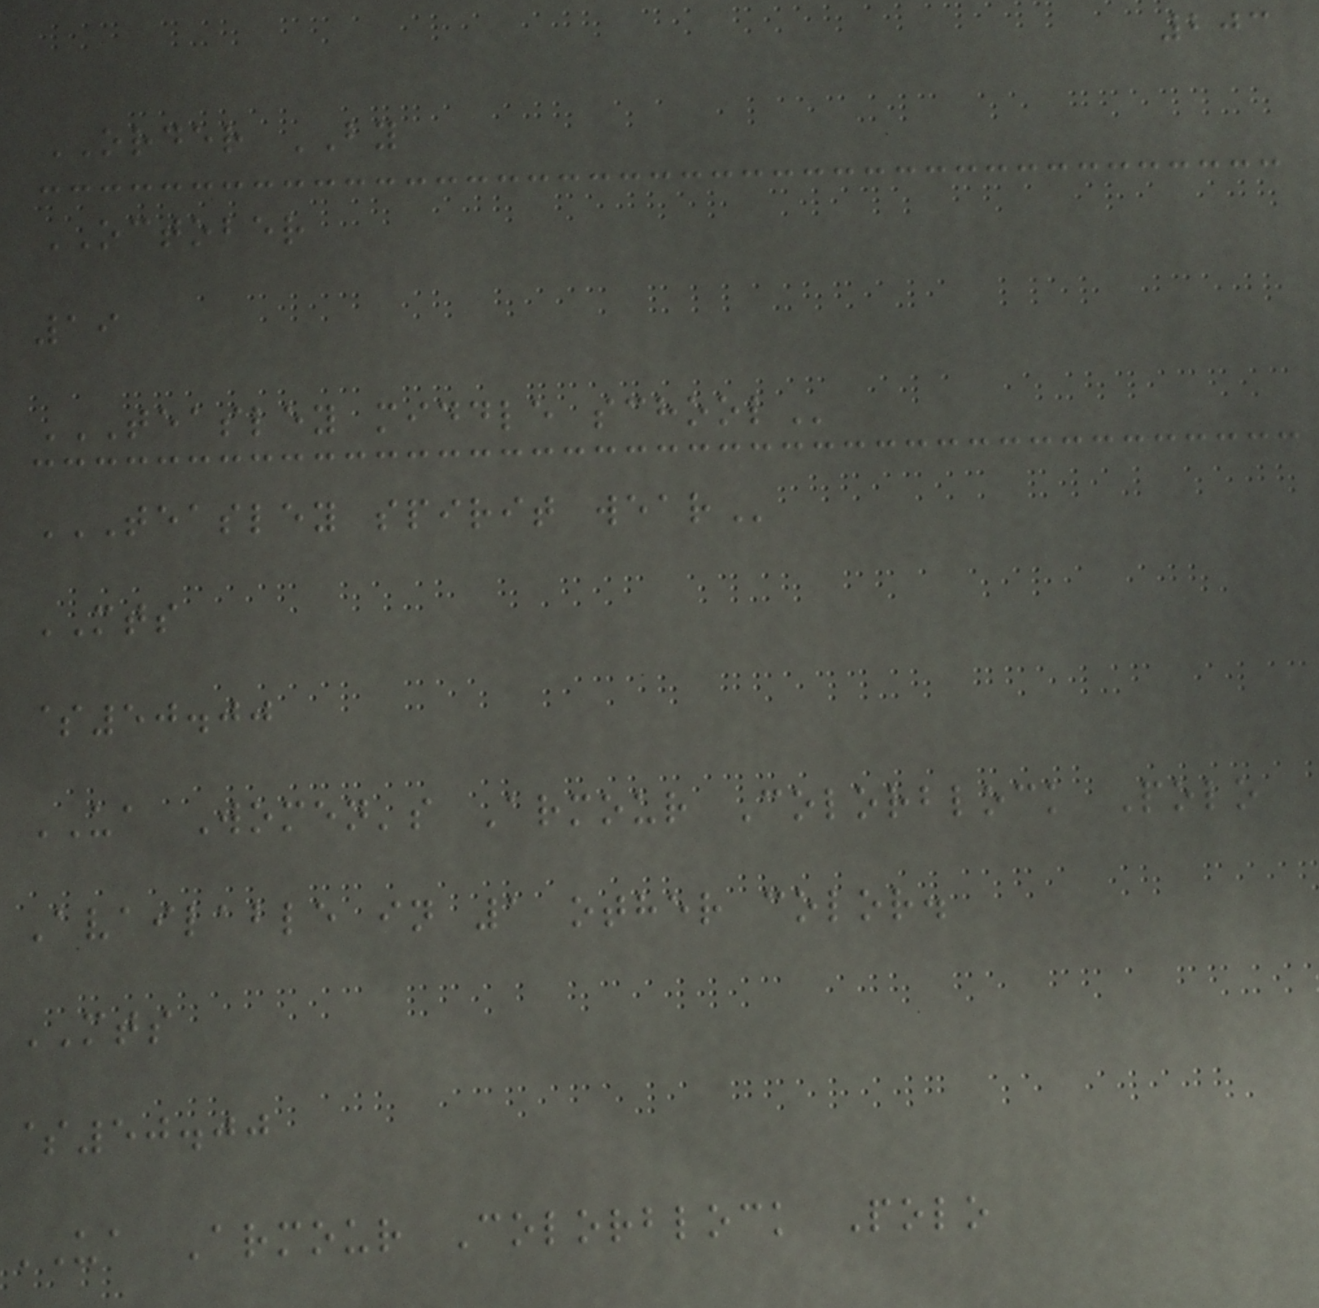203
ORDER BY
OCTOBER
19
TEASLEY MIDDLE SCHOOL
TEASLEY SPIRIT WEAR
MTS
$50.00
UA Women's Armour Colorblock Polo
Available in 1 other color.
MTS
$50.00
UA Armour Colorblock Polo
